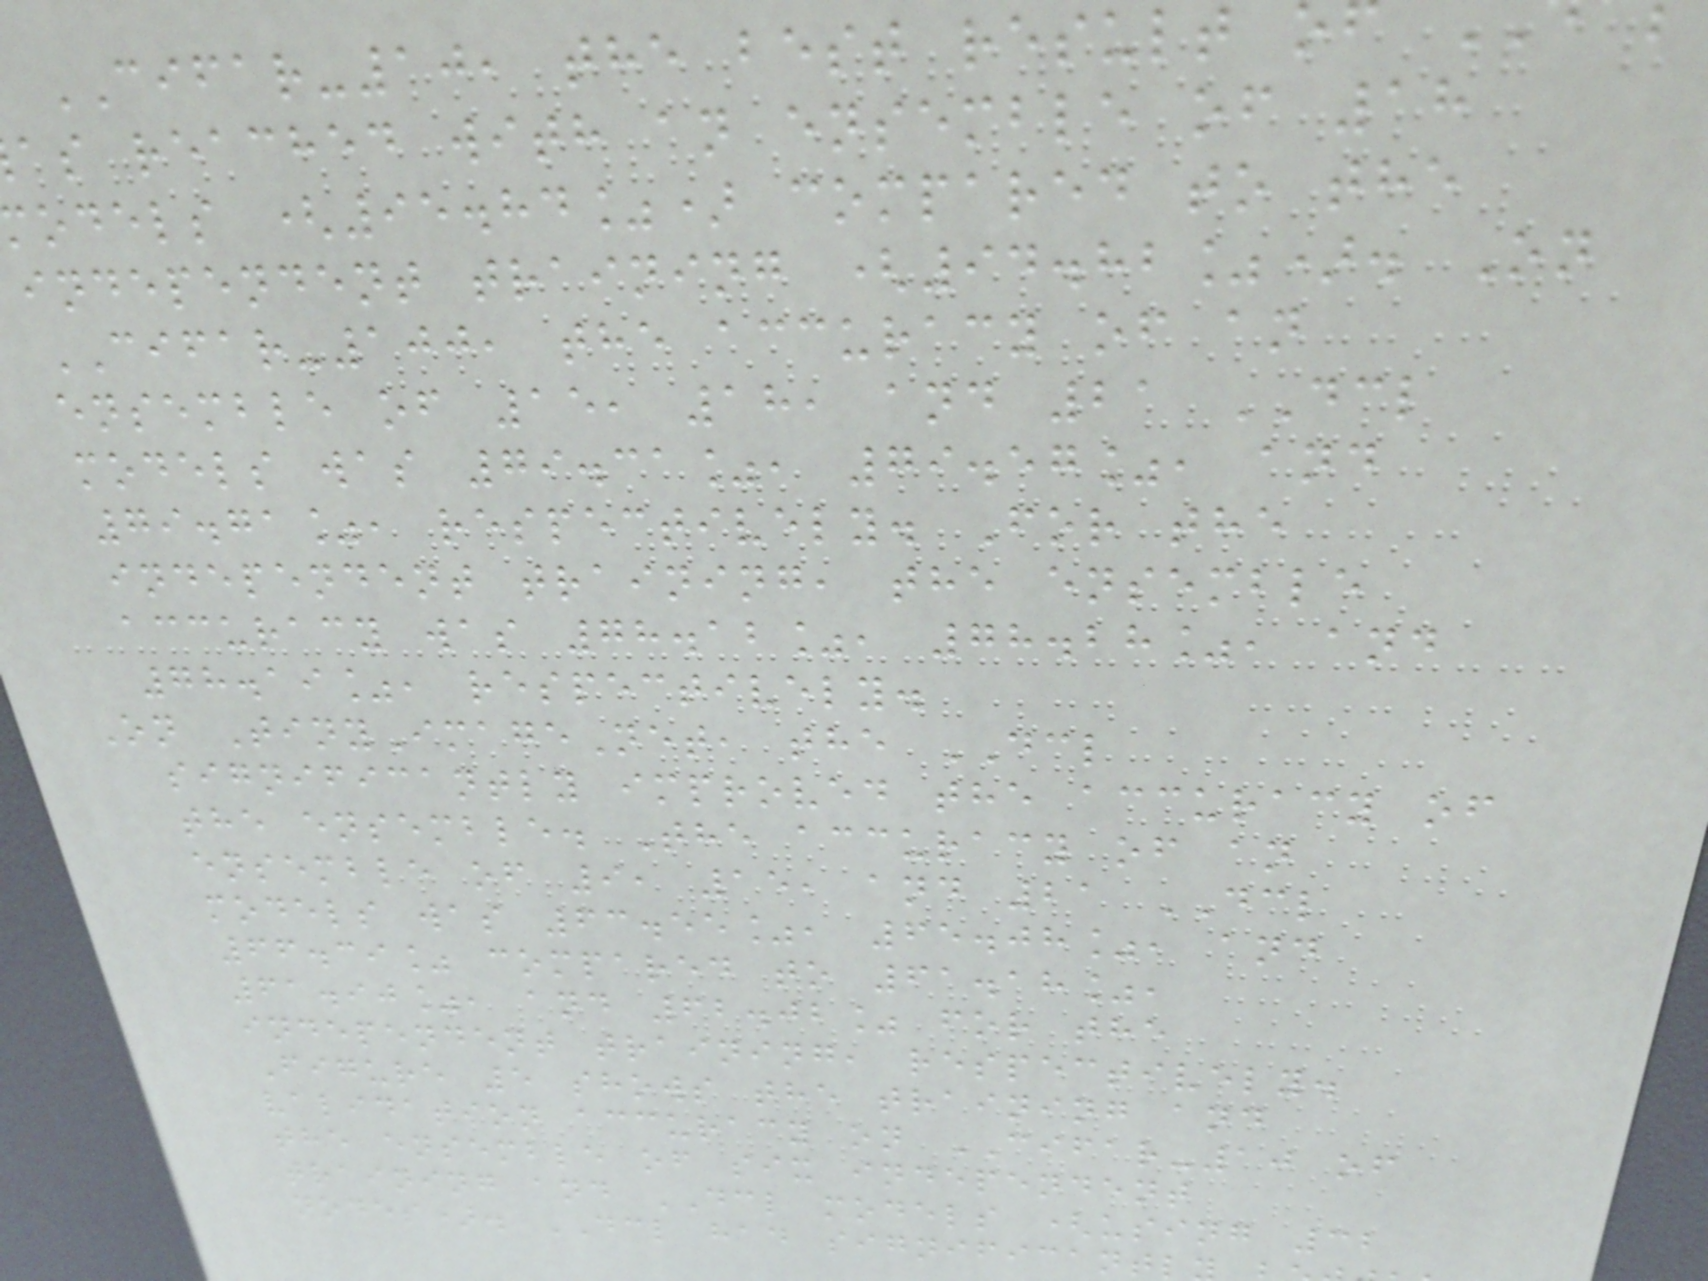CIFAR-10, the best result o
as reached with an ensemble of 18
odels (95.84%) compared to the
independent training (94.82%). On
CIFAR-100, the accuracy of an
ensemble of 15, 18, and 21 DCL
models was 79.31%, 79.57%, and
79.71%, respectively. For the
independent training, the ensemble
accuracy was 78.12%, 78.28%, and
78.19%, respectively.
On TinyImageNet, the DCL
significantly improved the accuracy of
the ensemble. The accuracy of an
ensemble of 9, 15, and 21 DCL
models was 63.55%, 65.08%, and
66.39% compared to 61.18%,
61.90%, and 62.02% for the
independent training, respectively.
Figure 5 shows the training and
validation accuracy on CIFAR-10 of
the ensemble of six independent
training and DCL models (using 32
nodes). DCL had significant
